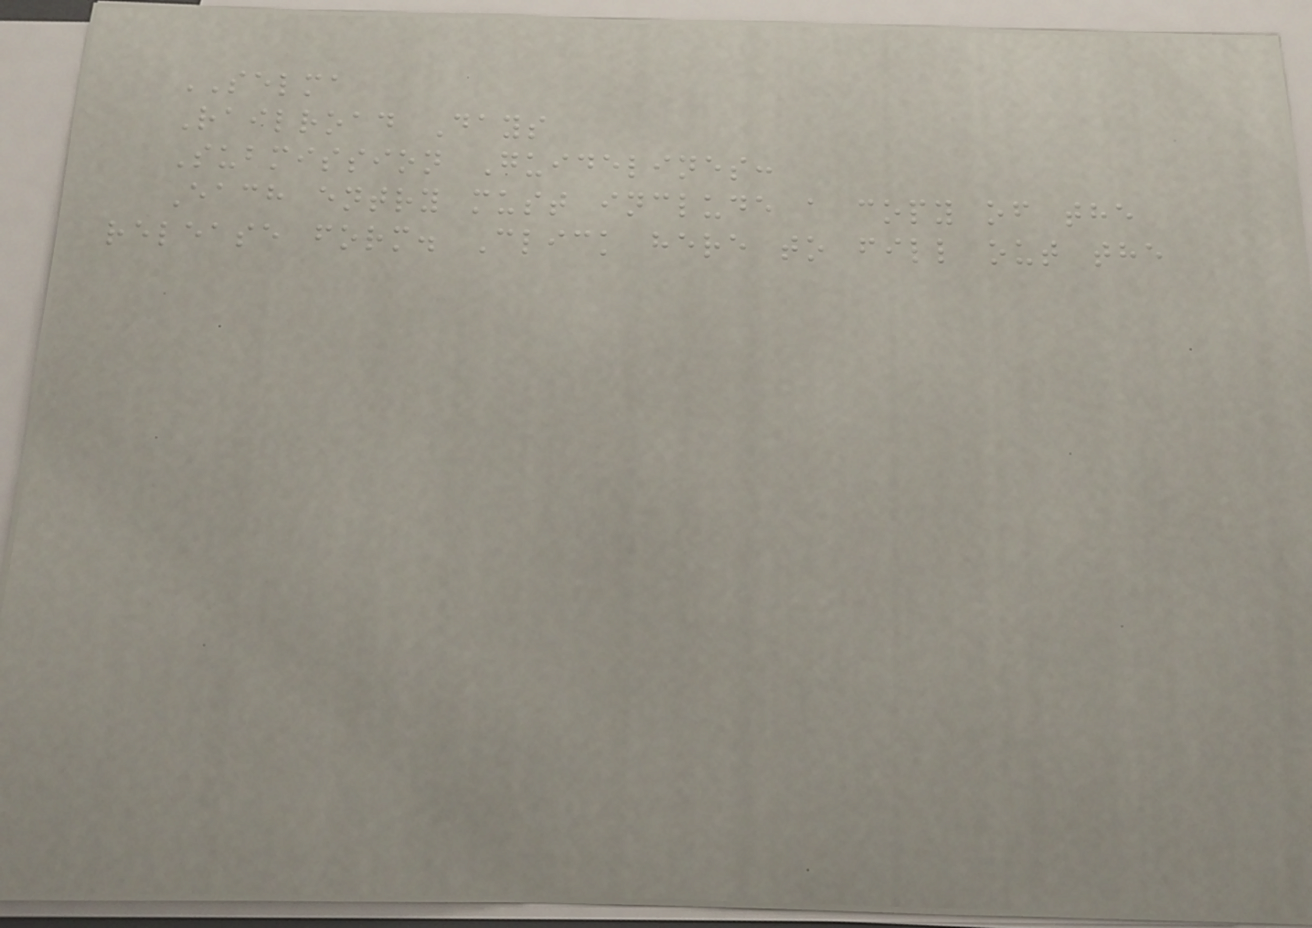SELMA
Railroad Days
Submission Guidelines:
Each entry must include a copy of the
release form. Click here to fill out the
